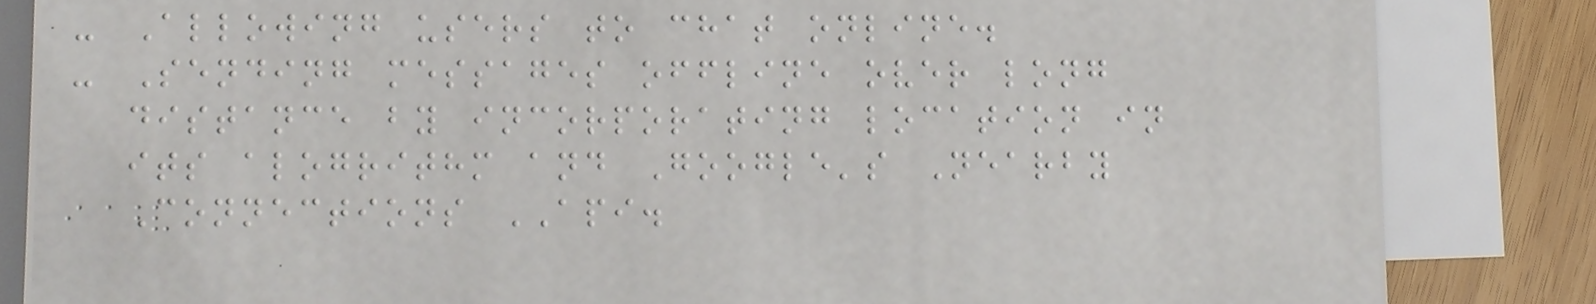- Allowing users to chat online.
- Sending messages offline over long
distance by incorporating location in
its alogrithm and Google's Nearby
Connections API.
